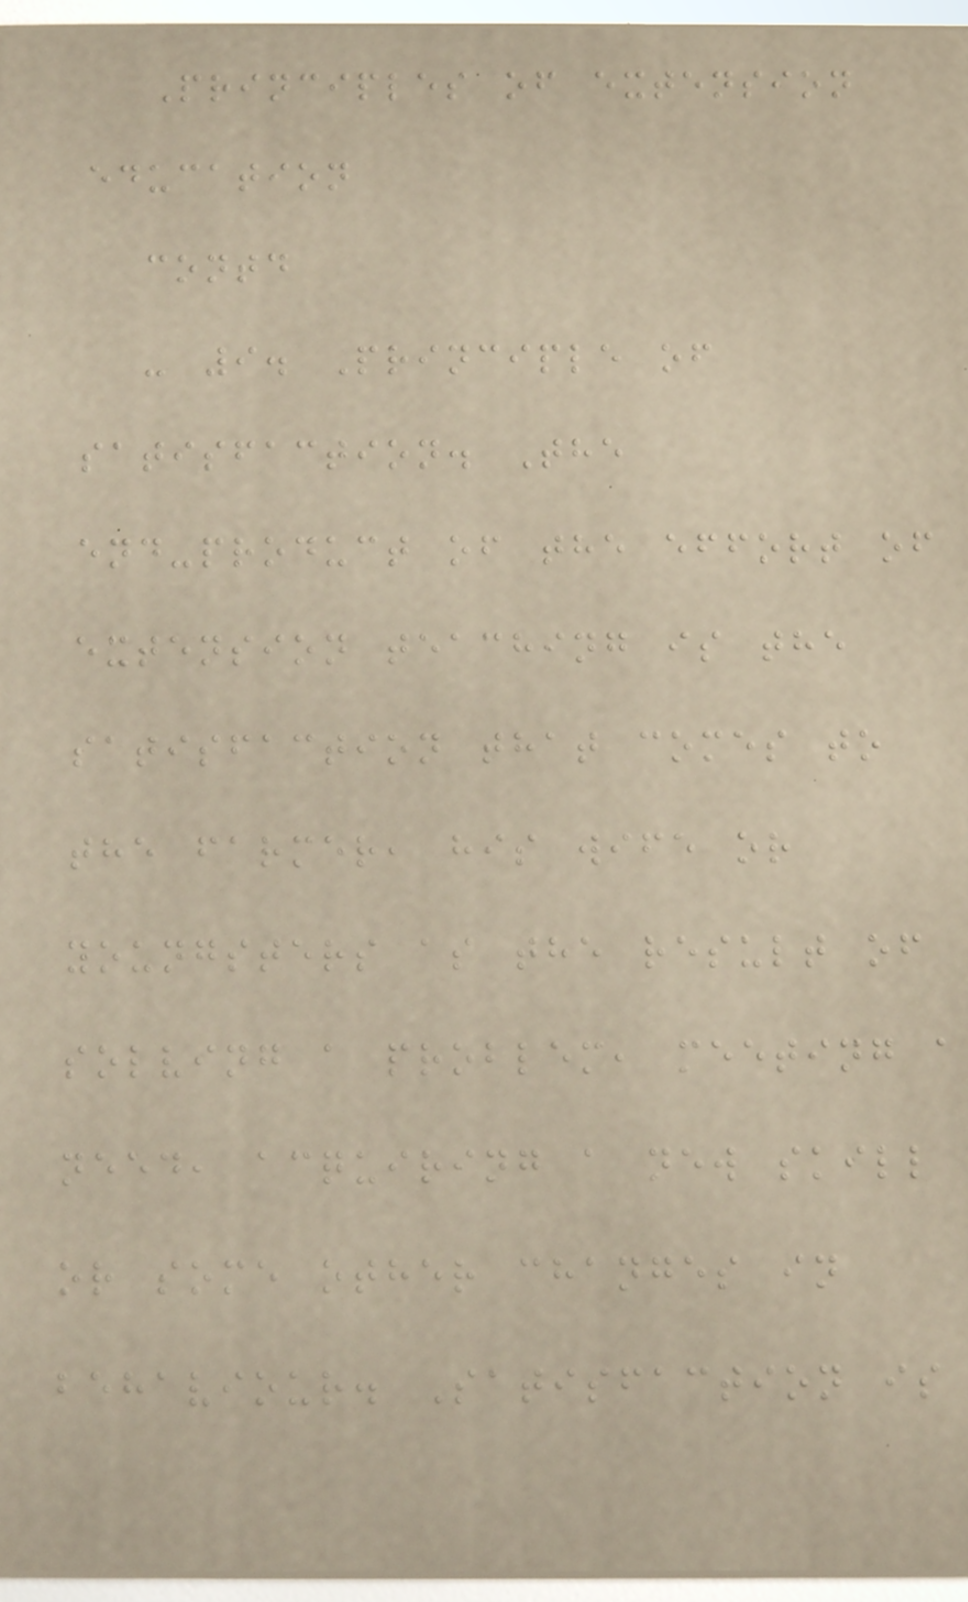Principles of extension
education
contd
- 9. Principle of
satisfaction. The
end-product of the effort of
extension teaching is the
satisfaction that comes to
the farmer, his wife or
youngsters as the result of
solving a problem, meeting a
need, acquiring a new skill
or some other changes in
behaviour. Satisfaction is
